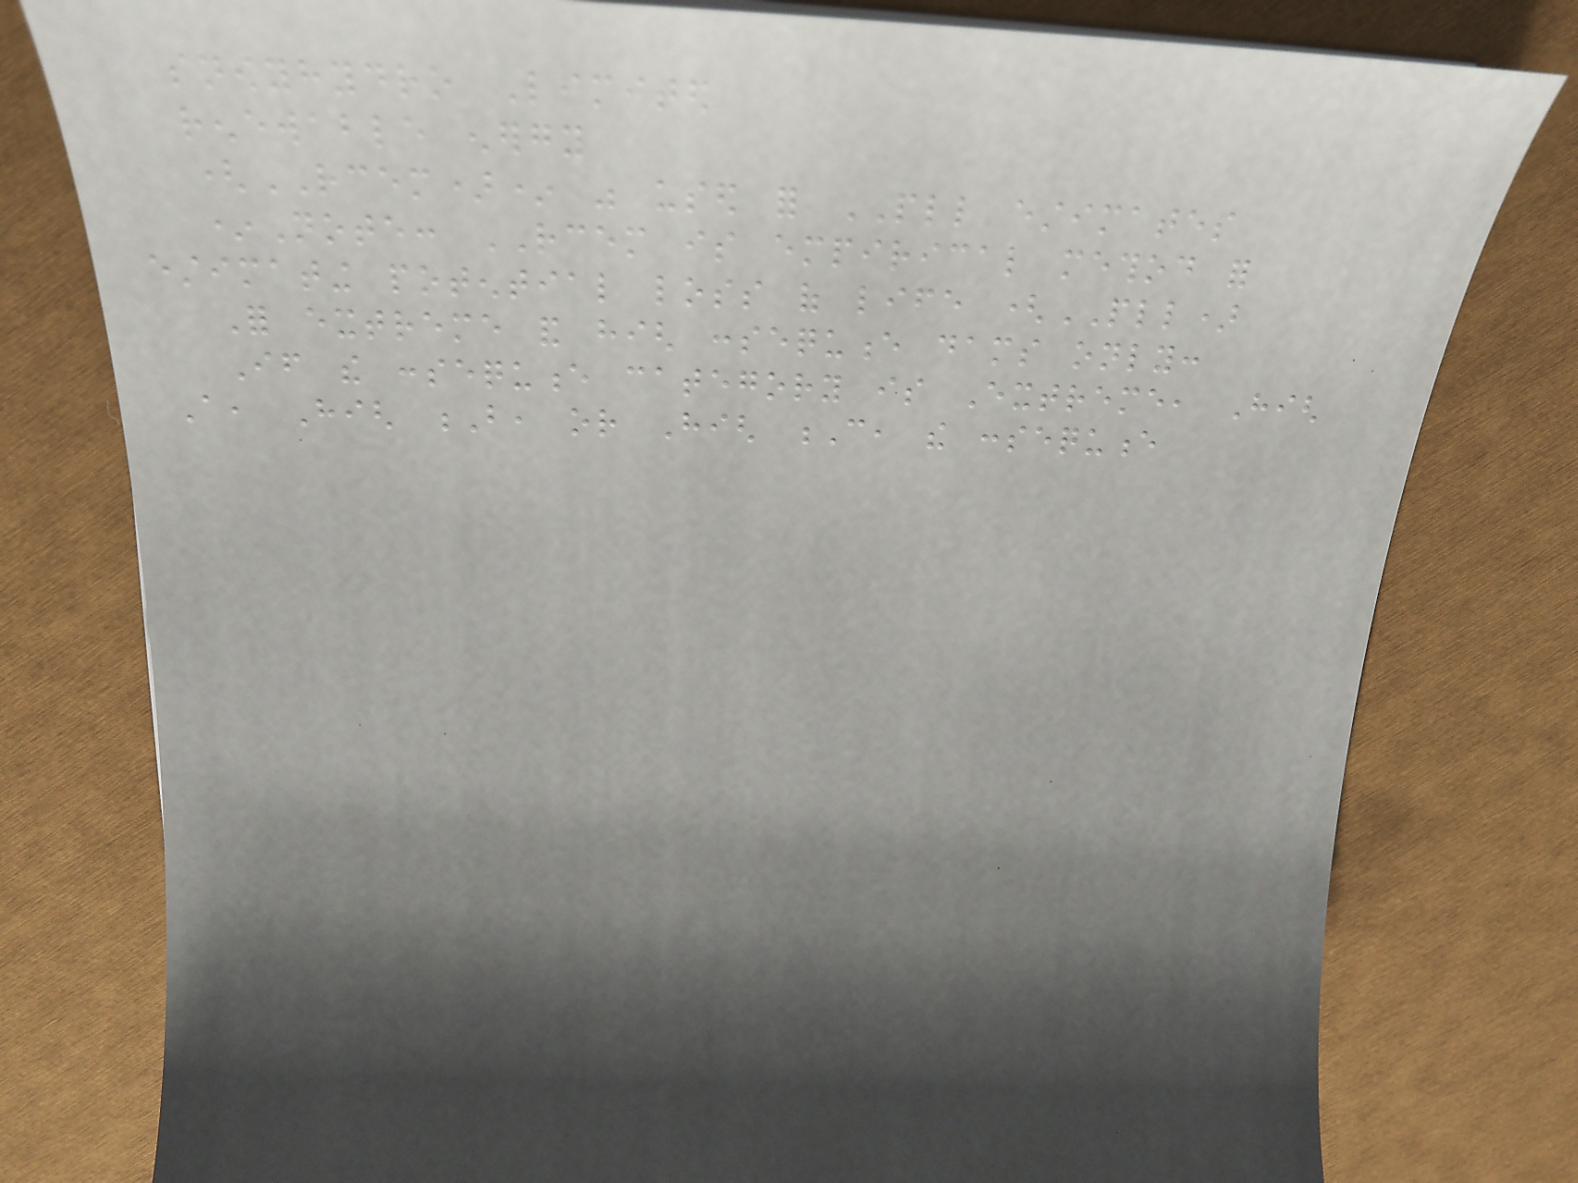snowyhydro Limited
renewable energy
(RCEM)* was used for PLL estimates
*Note: RCEM is empirical method for
estimating potential loss of life (PLL)
For extreme and high consequence dams only:
If the consequence category is Extreme, High
A, High B, or High C, the consequence
